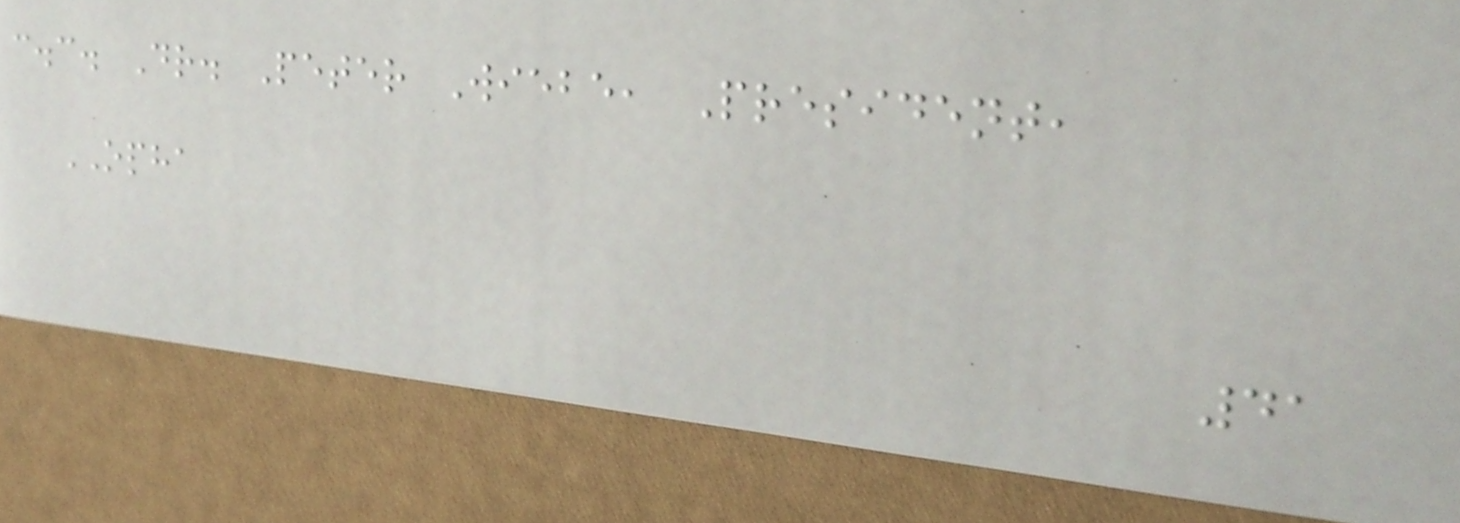c.c. Dr. Peter Wiebe, President,
OPHA
41
